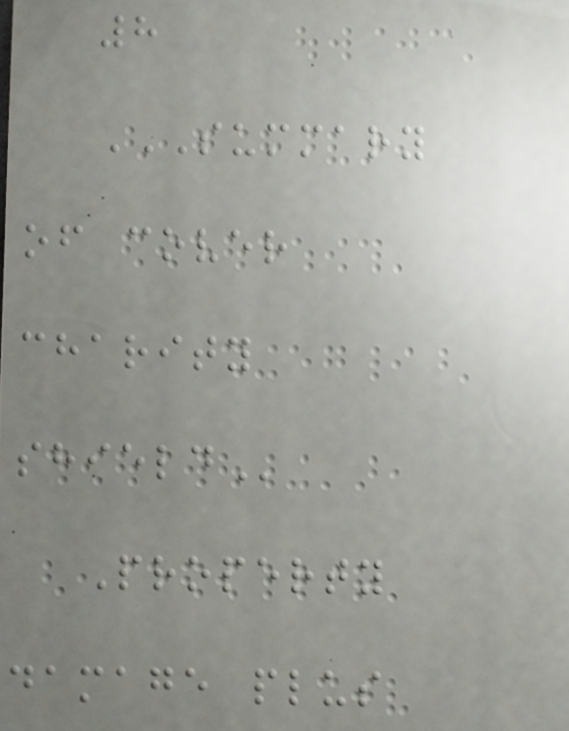8
SUMMARY
OF COVER
CHARITY
SHIELD
Property
damage plus
